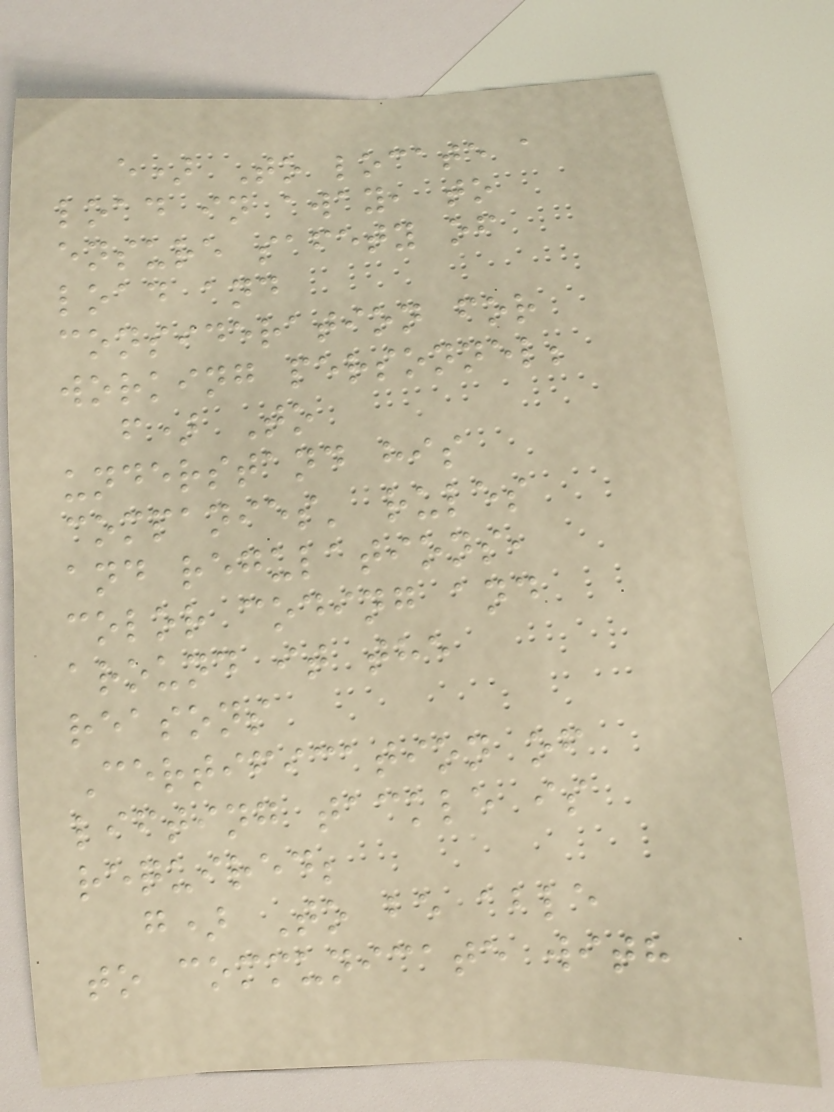e) To locate a
load in away, to
ensure safety of
load and
consideration for
working personnel;
f) To
understand his
companies' rules
and regulations,
color coding and
around it the
reasons
Certification of
lifting tackle is
required;
g) To be able
to communicate with
